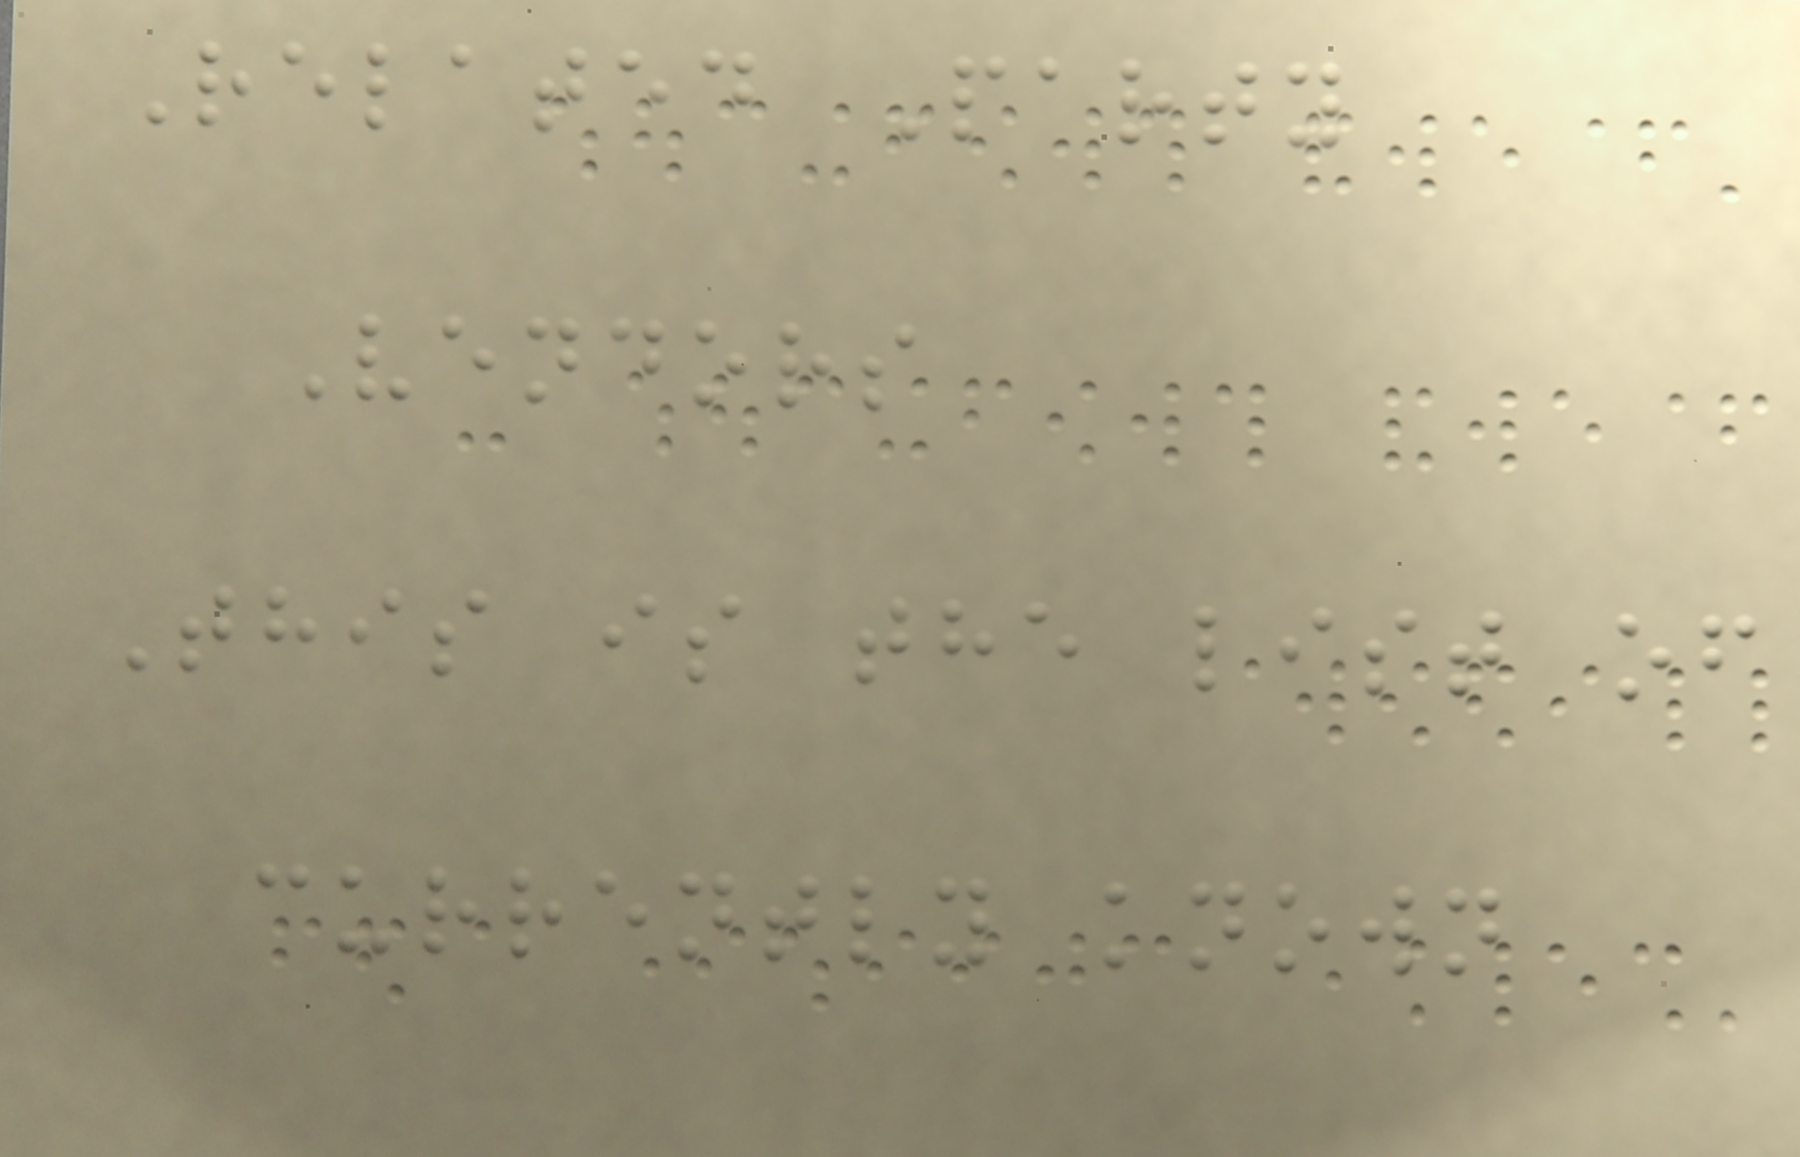Related Party
Vendors
This is the list of
currently known
